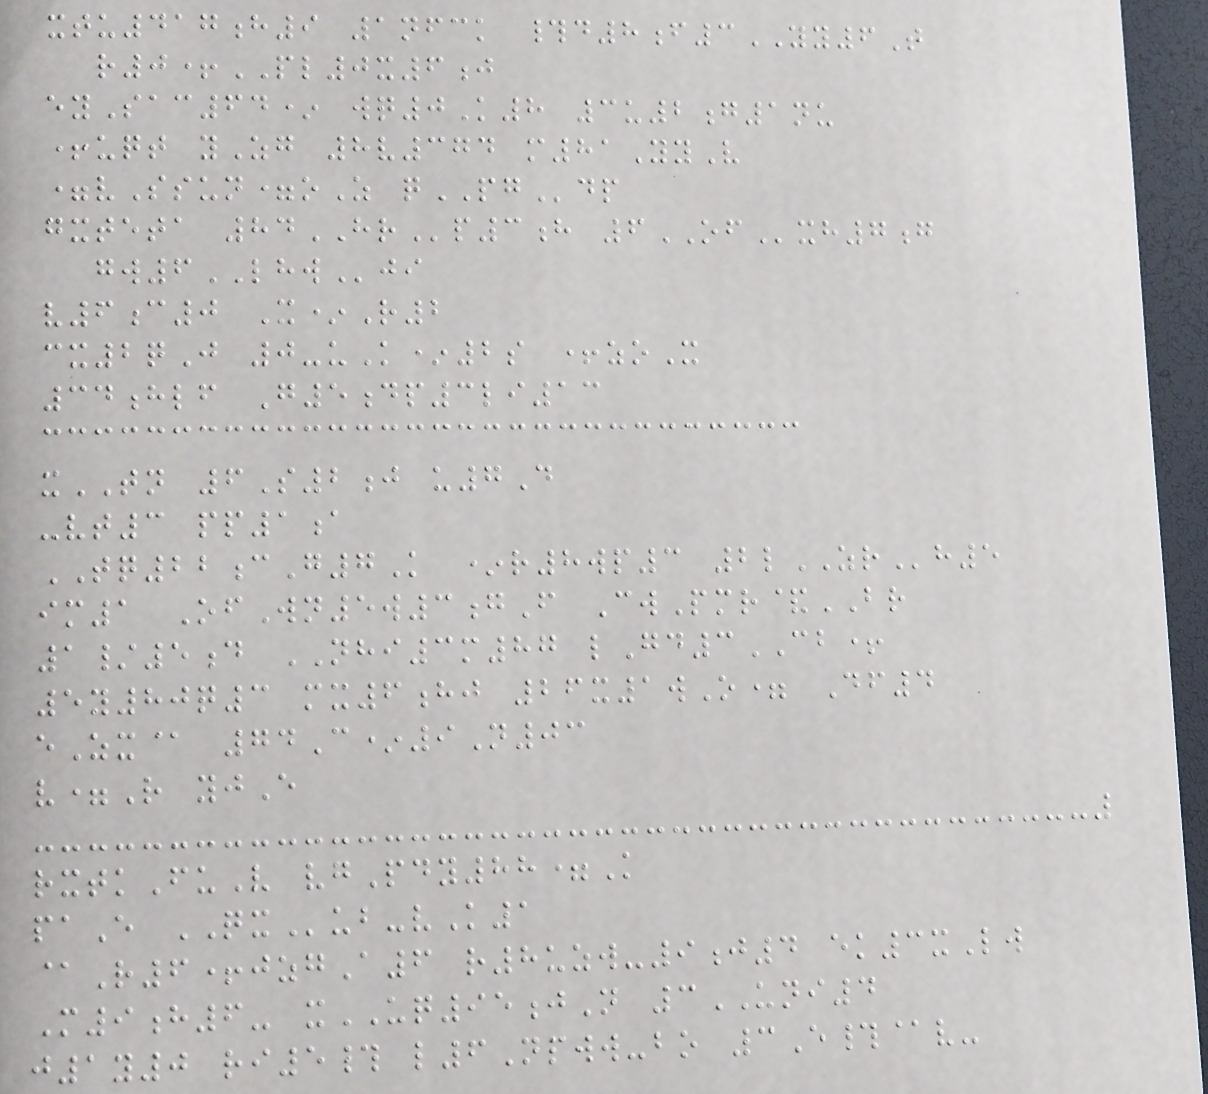xtu417h9 1nfck #d8f3YY6T
r0+PL0x6j
eySac64* wq0K8 3u2g1nu
+uqt yZg 8v374 m81YyV
=vSsun=oZ qPGdp
gxteta 84HRp3h 6OFxh7g
gw6LHWji
v6c0 X*R2
cx2qJ 0-uK*2s +zoX
34hlf G5dp3li13
xTN 6S2j u7D
-vt3 pp1a
TQ22cG7K *r8wp3 2lZRh5
im1 OfWn5w3gF CwPmr&BR
1/5d NHI3m87 lGd3CB+
5y80q3 mx6hj 26x1wO= Df4
eZx@ 74C*9N03
v=R yjE
rxtkFuV vgPdy88=K
paE QXub-vK1
@R6+jzgA6 r8uzw-9j4 ek3xLw
M9h6- xUQ95jN 3UNI4
j1y0 ri5# l6Npww-bo 3E#@v-
